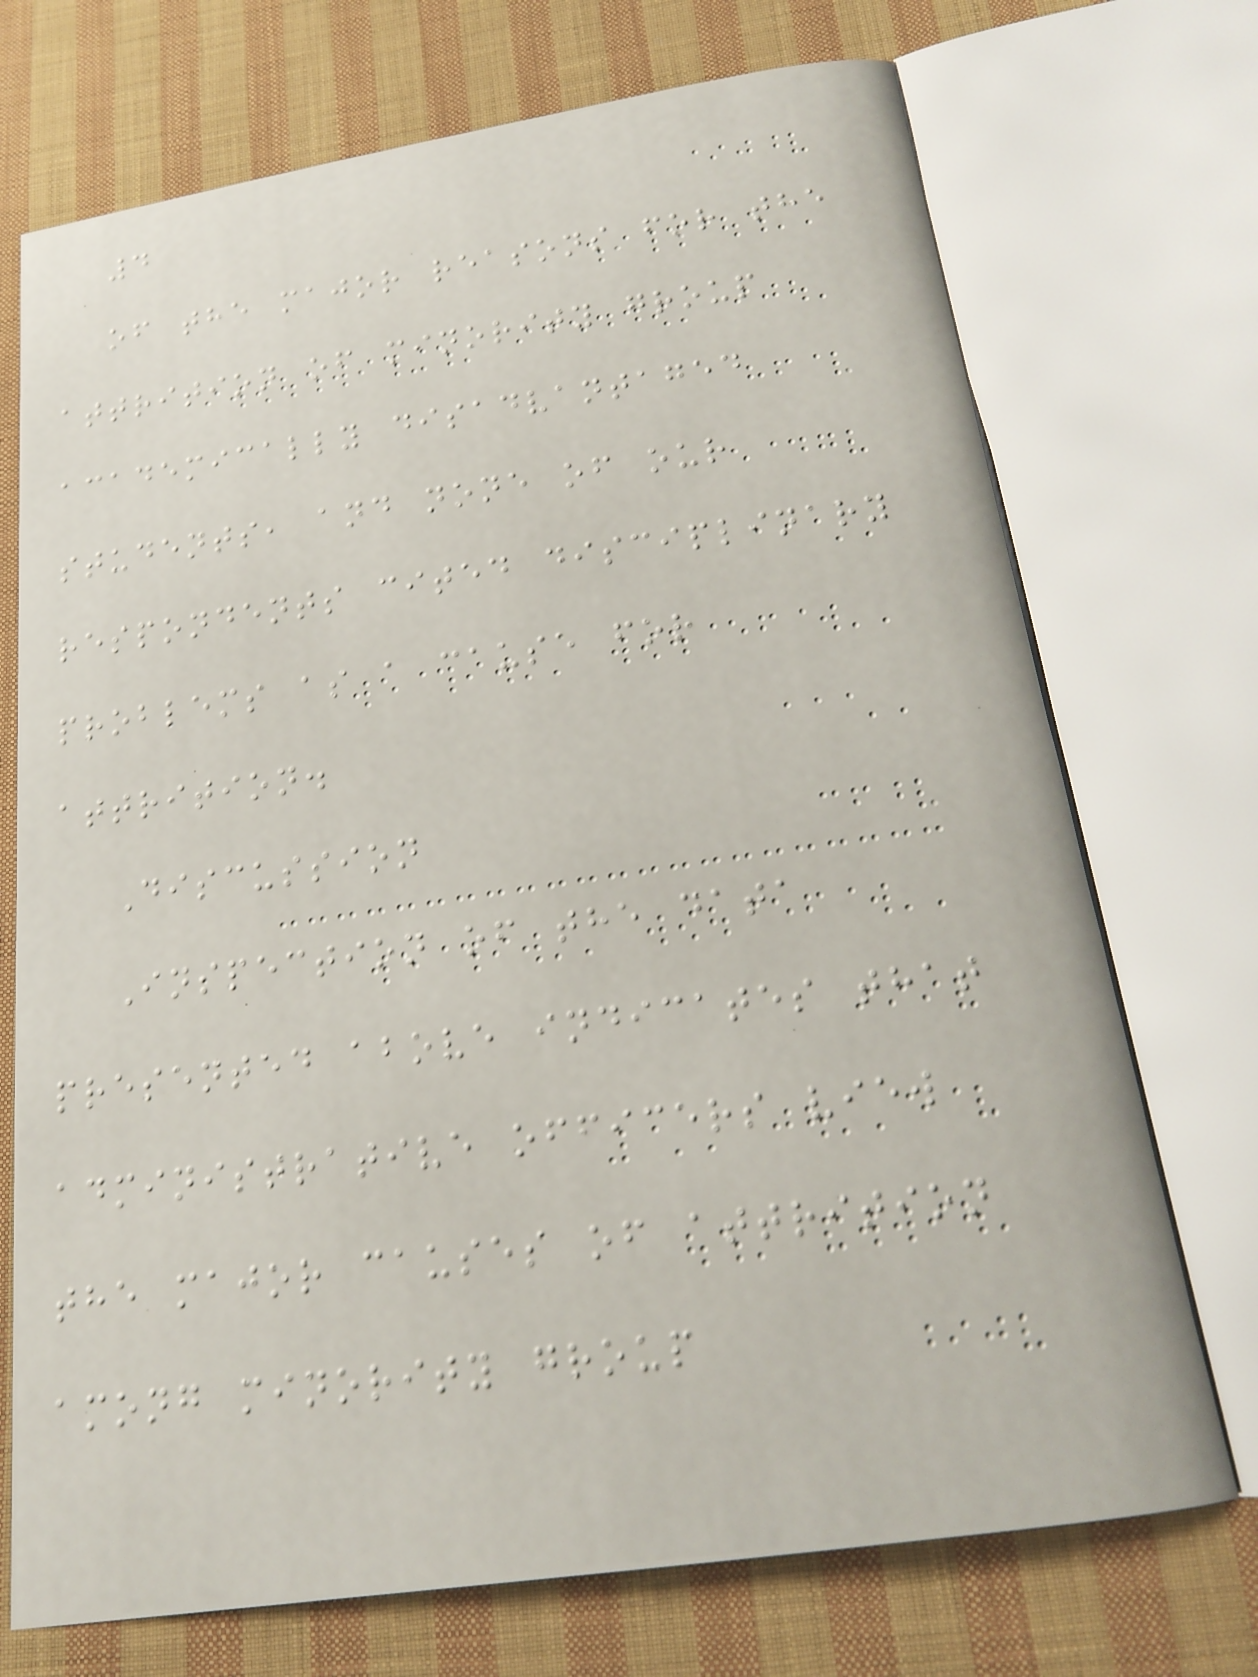4
of the major reasons for the
attrition of minority group
academically disadvantaged
students, and none of our
respondents cited disciplinary
problems as a cause for
attrition.
Discussion
Inspection of the data
presented above indicates that
administrative officers view
the major causes of attrition
among minority group
